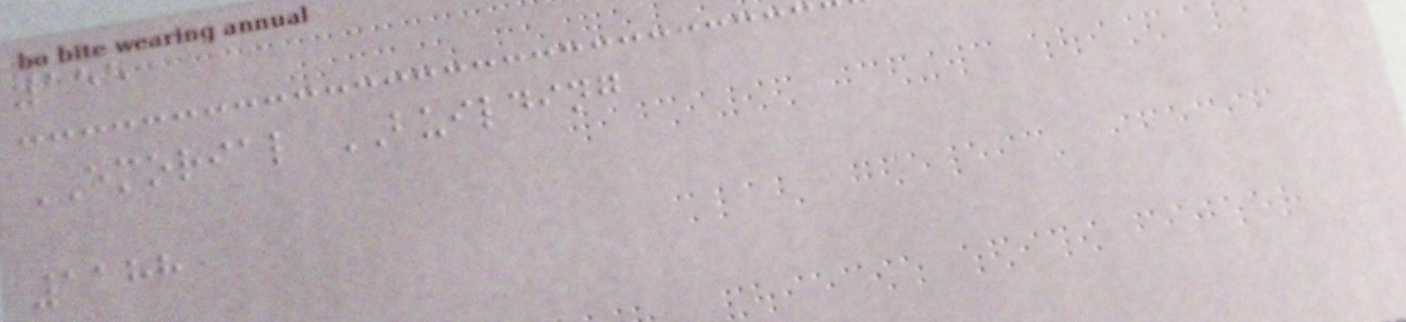155
EMORIAL BUILDING
1188
